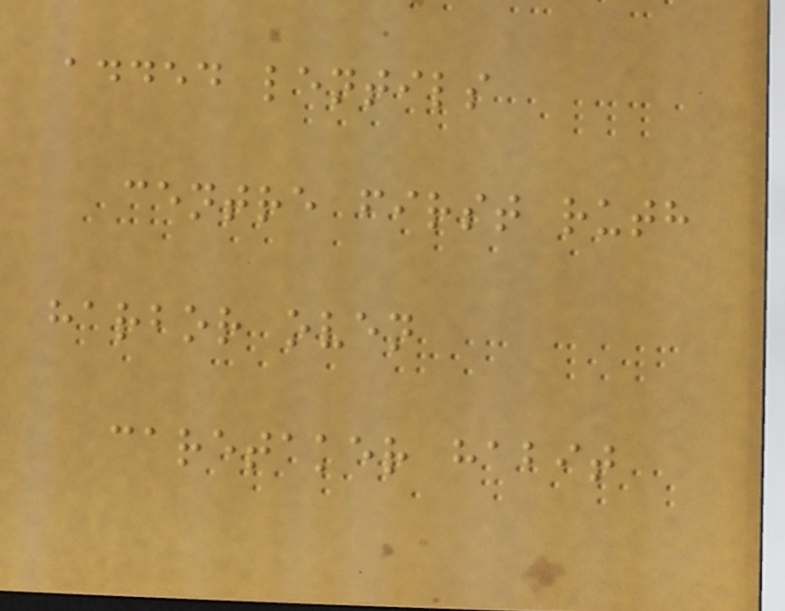added lentils
centre first ruth
harbor oven
caretaker habit
